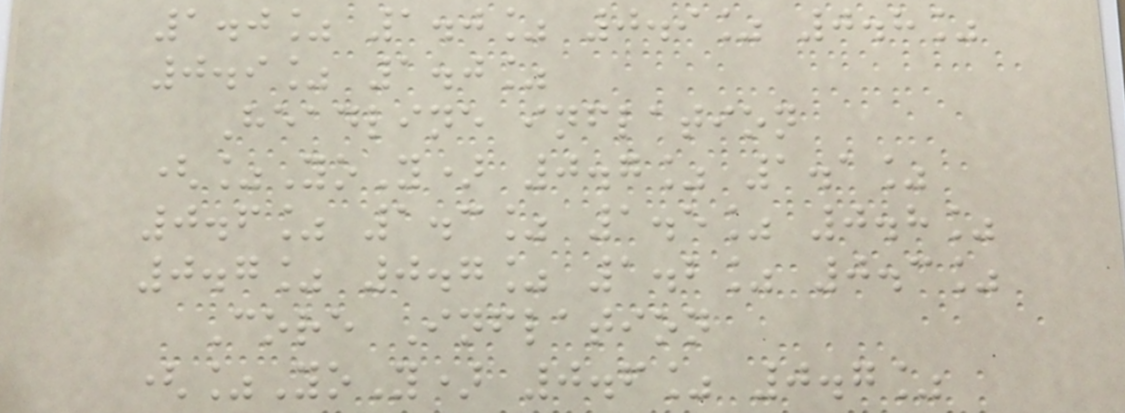1.0% 1.0% 0.9% 0.8%
0.9% 1.0%
Headline inflation
(%YoY) 0.7% 1.1%
0.6% 1.3% 1.5% 0.8%
0.7% 0.7% 1.2% 0.3%
Core Inflation
(%YoY) 0.6% 0.7%
